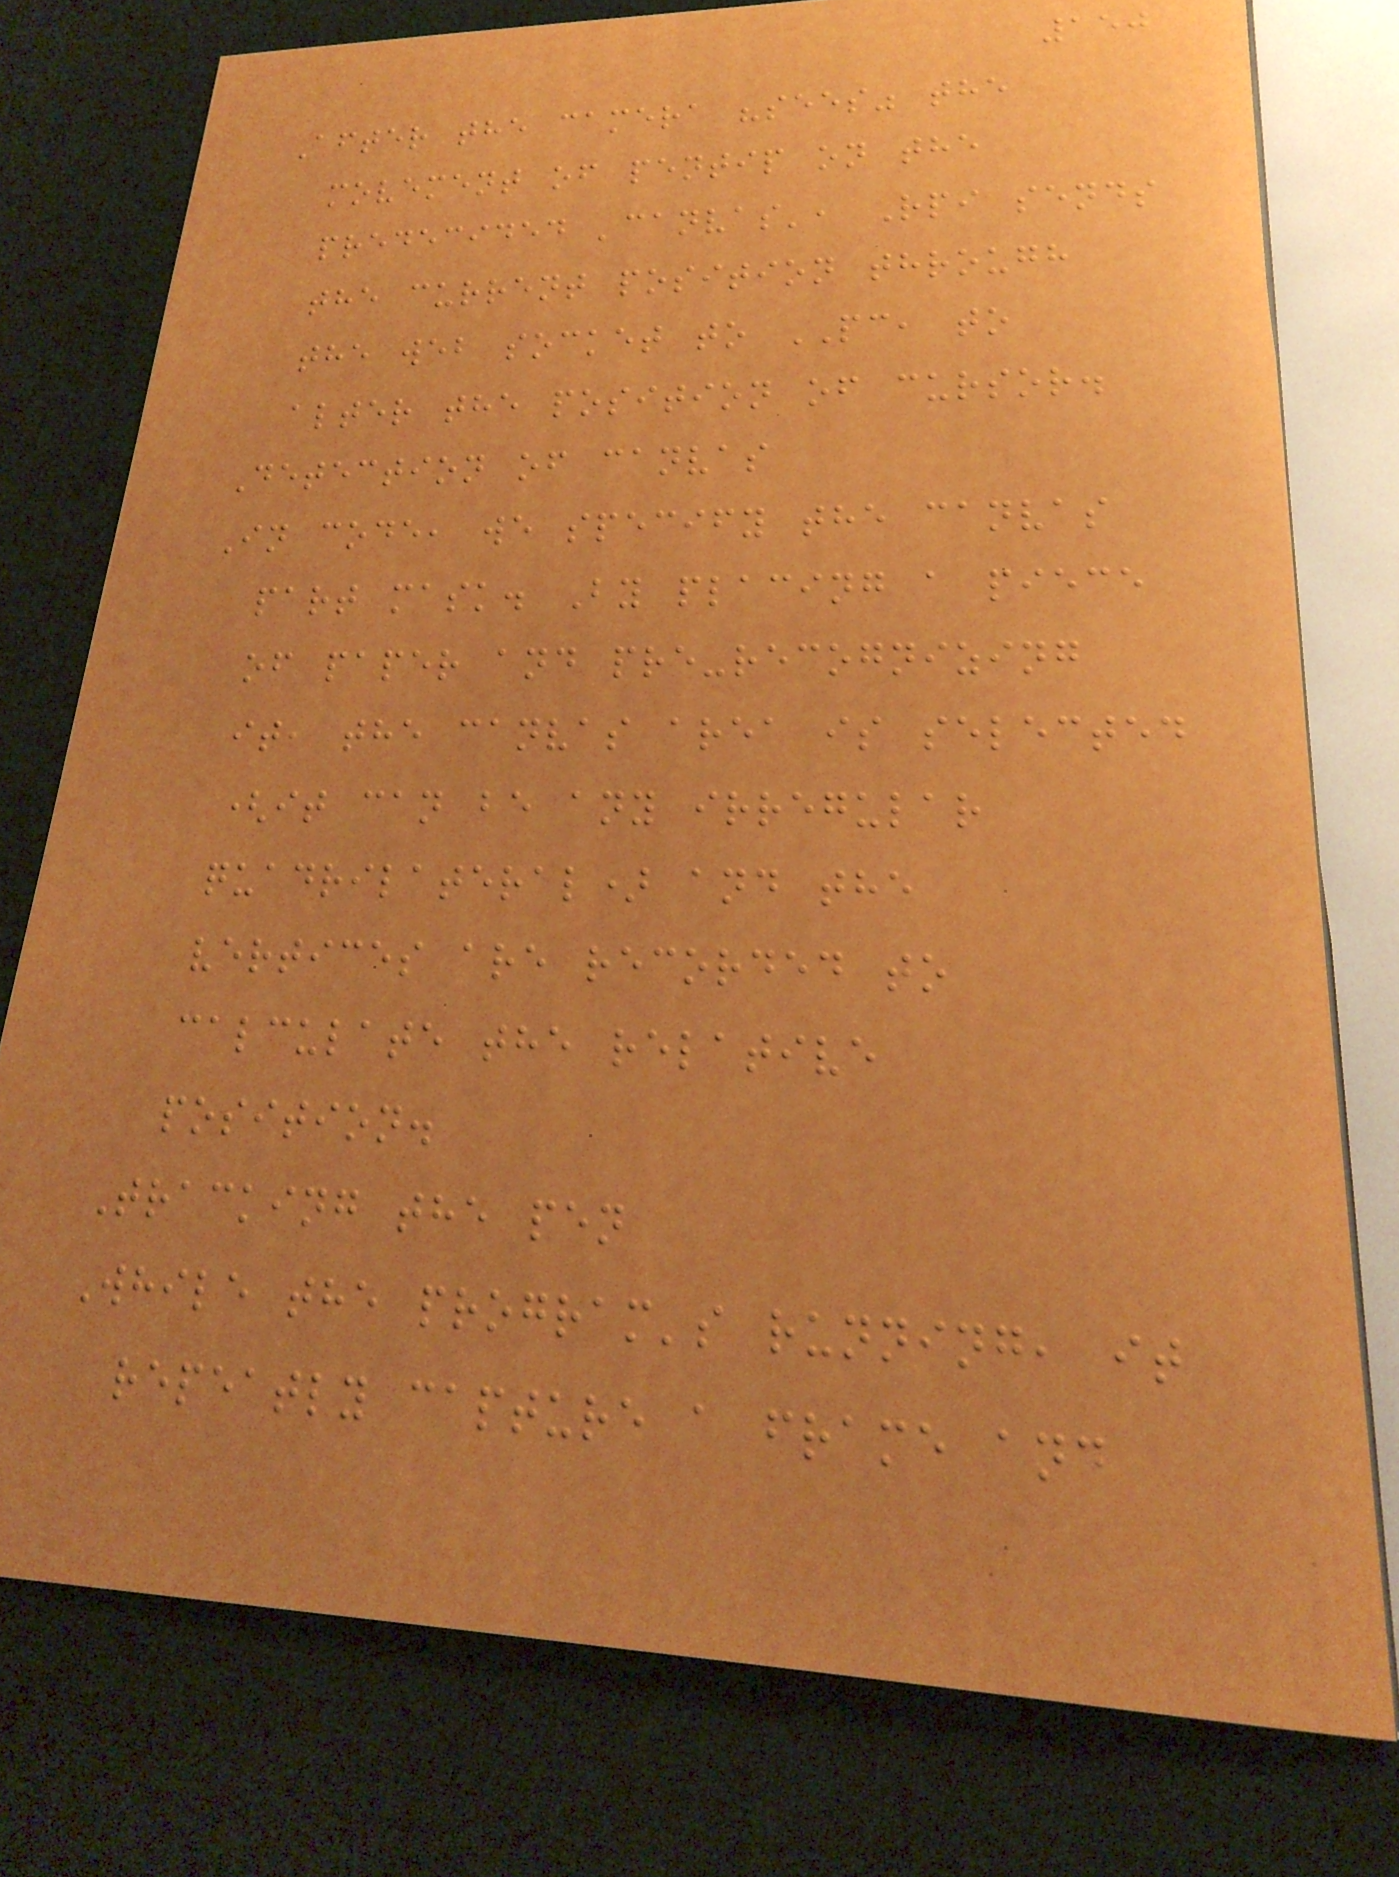150
After the camera "sees" the
movement of pentip on the
predecided 'canvas', Rpi sends
the current position through
the web socket to PC, to
alter the position of cursor.
Detection of canvas
In code, we specify the canvas
part mask. By placing a piece
of paper and pre-recognizing
it, the canvas area is selected
(it can be any irregular
quadrilateral) and the
vertices are recorded to
calculate the relative
position.
Tracking the pen
While the program's running, it
repeatly capture a frame and
